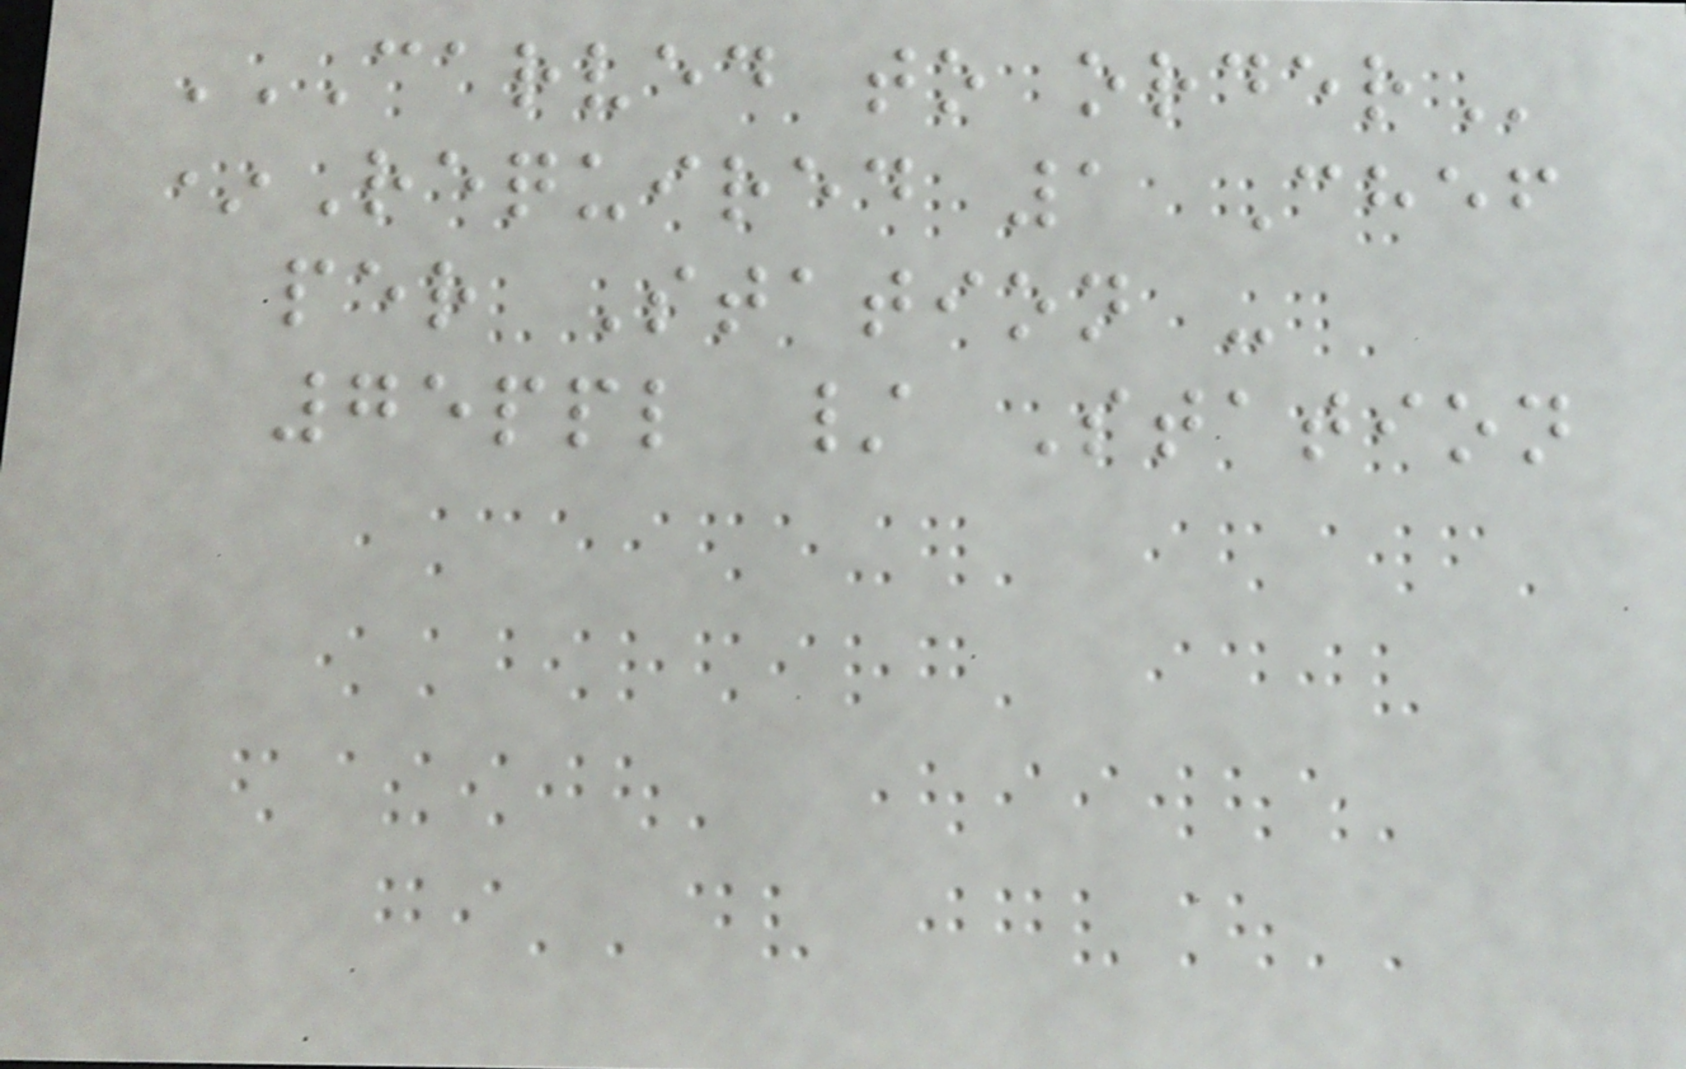CARVED TO ORDER
*Required 1 Chef
per Station -
75ppl / Station
